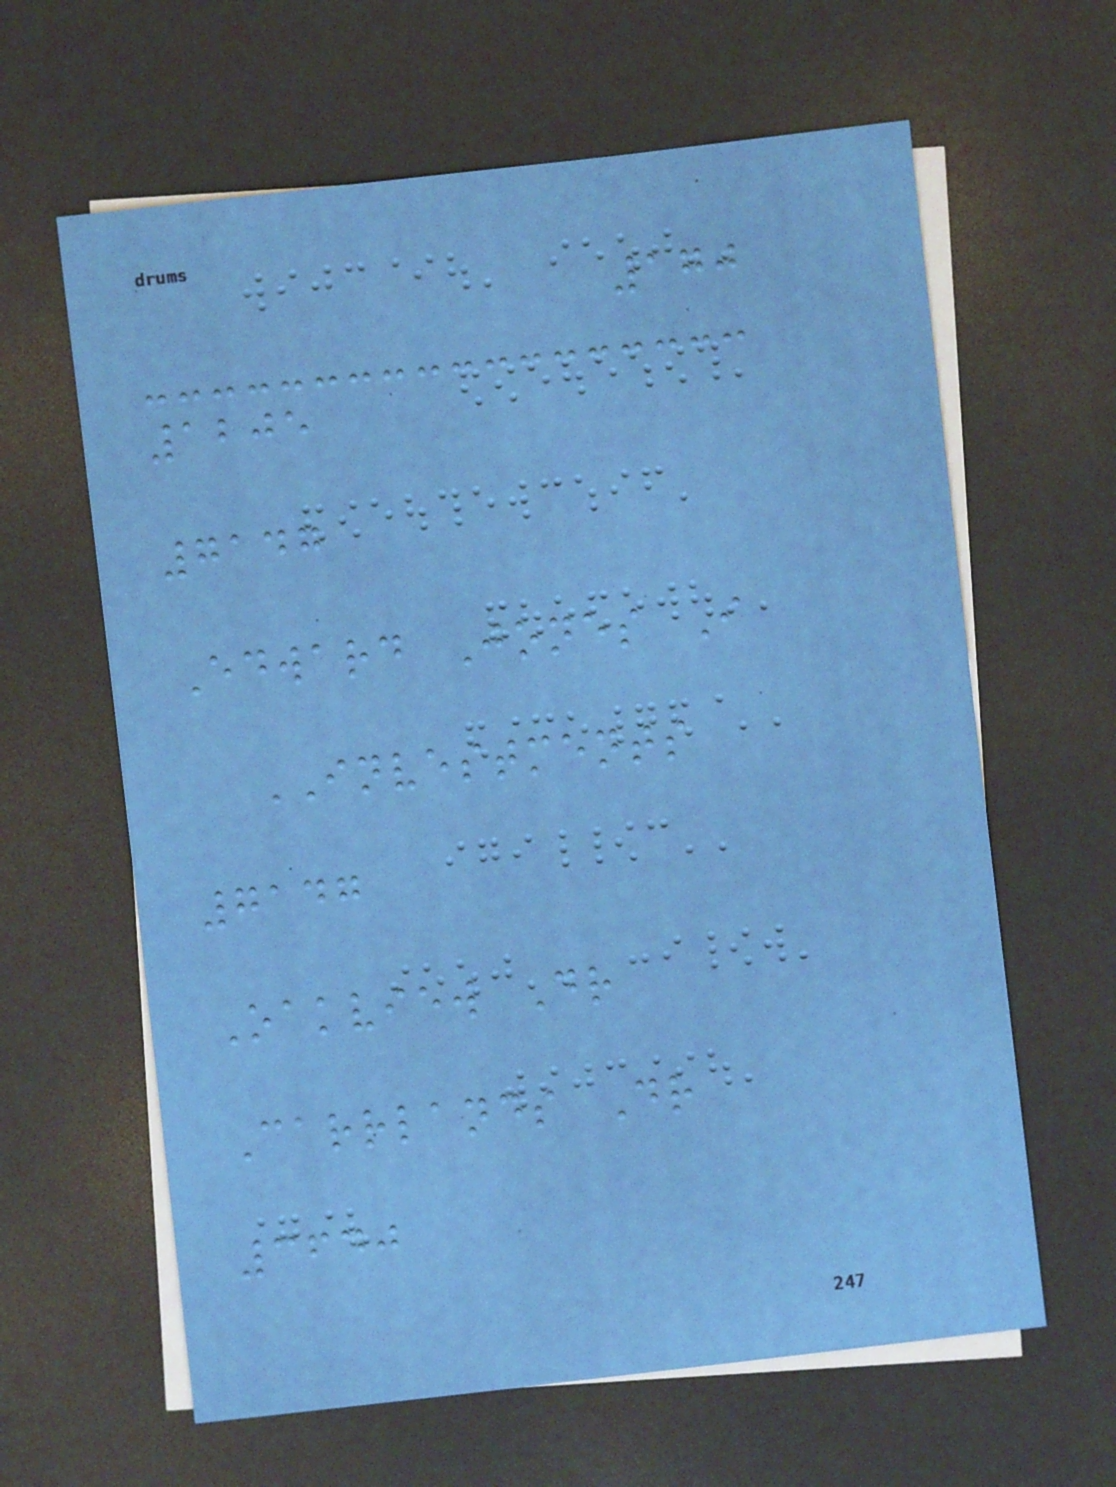170
1205
7147
Edward Jones I
INVESTMENTS
7147
Oakview Dr
Carrlands Dr
3640
